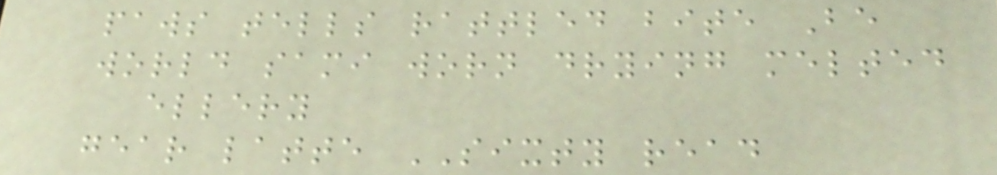paws tells rattled bite Be
world sami worn drying melted
ellery
gear latte SIXTY read
